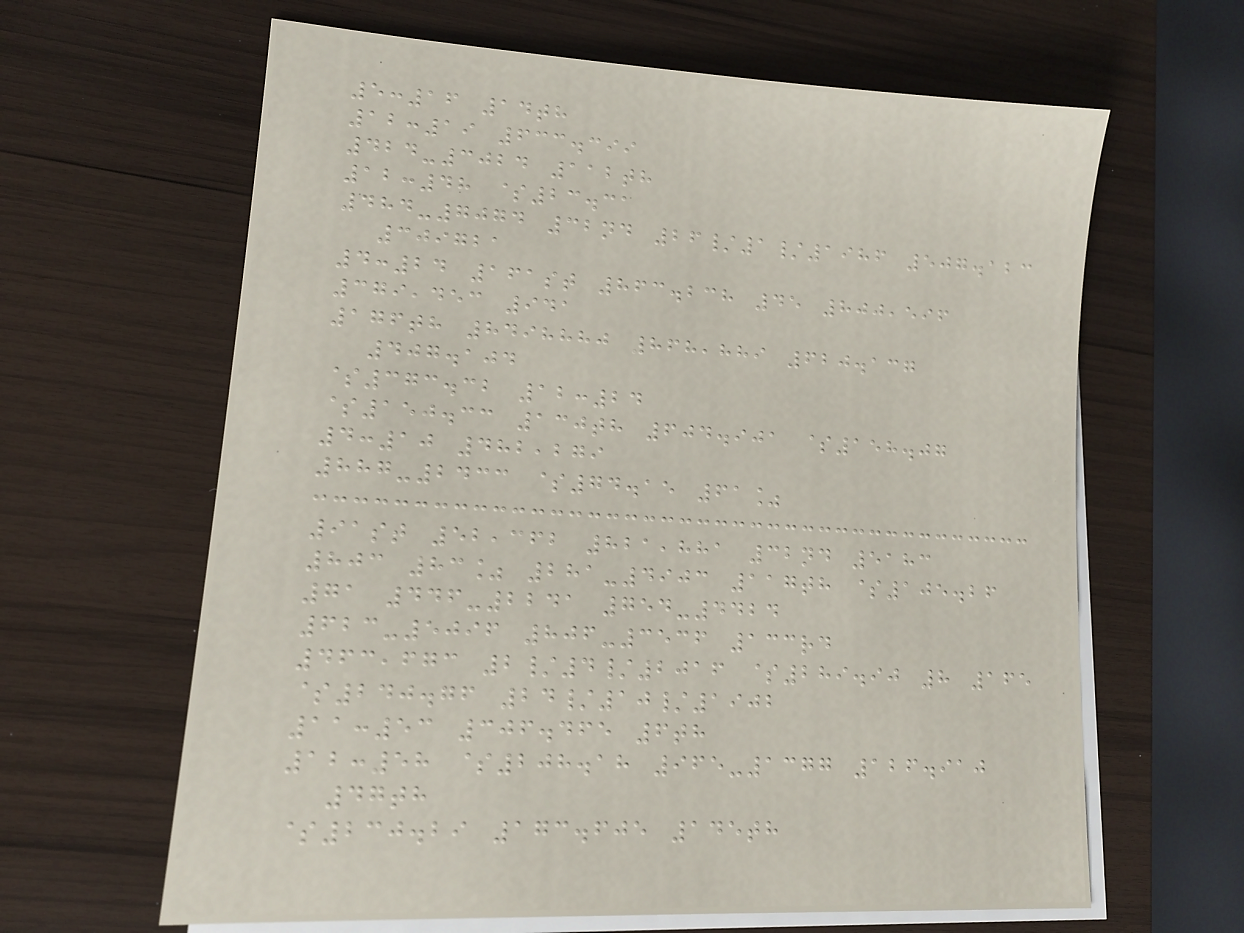5:16 14th
12:19 633.399
424-3024 112th
12:48 $23.31
484-7074 32nd 26/1/1986 507.123
309721
4:24 161st 863.238 45 800,596
379,453 941
176th 8498880 868,889 620.137
407.104
$373.32 12:24
$150.33 130th 604.901 $158.07
4:10 482,279
887-2433 $74.15 61%
91st 52,362 821,881 32nd 5183
803 83% 281-4903 117th $105.26
71 446-2241 754-4424
623-5096 806-3536 133rd
463,673 2/4/2016 $289.90 8 165
$240.76 24/10/1902
11:53 306.465 6th
12:58 $208.18 965-1377 126.910
47th
$230.29 173.605 145th
